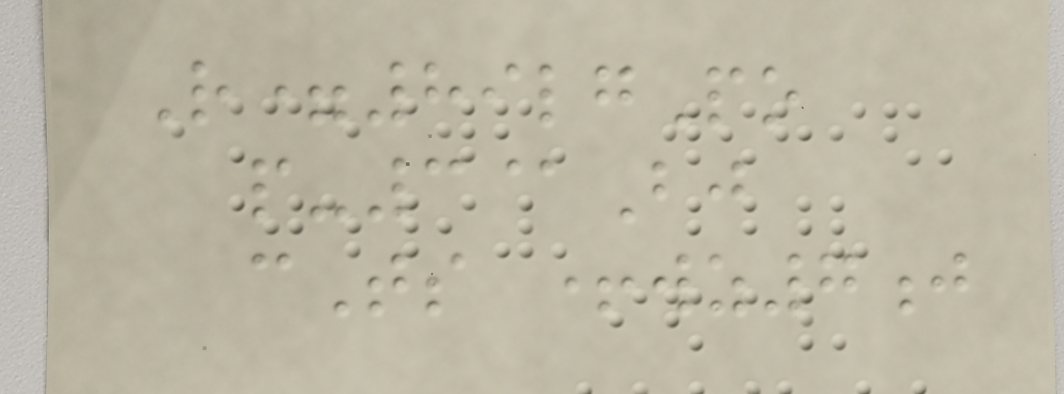R=89lgPo
p-3@Bj
cTs +wz7j
